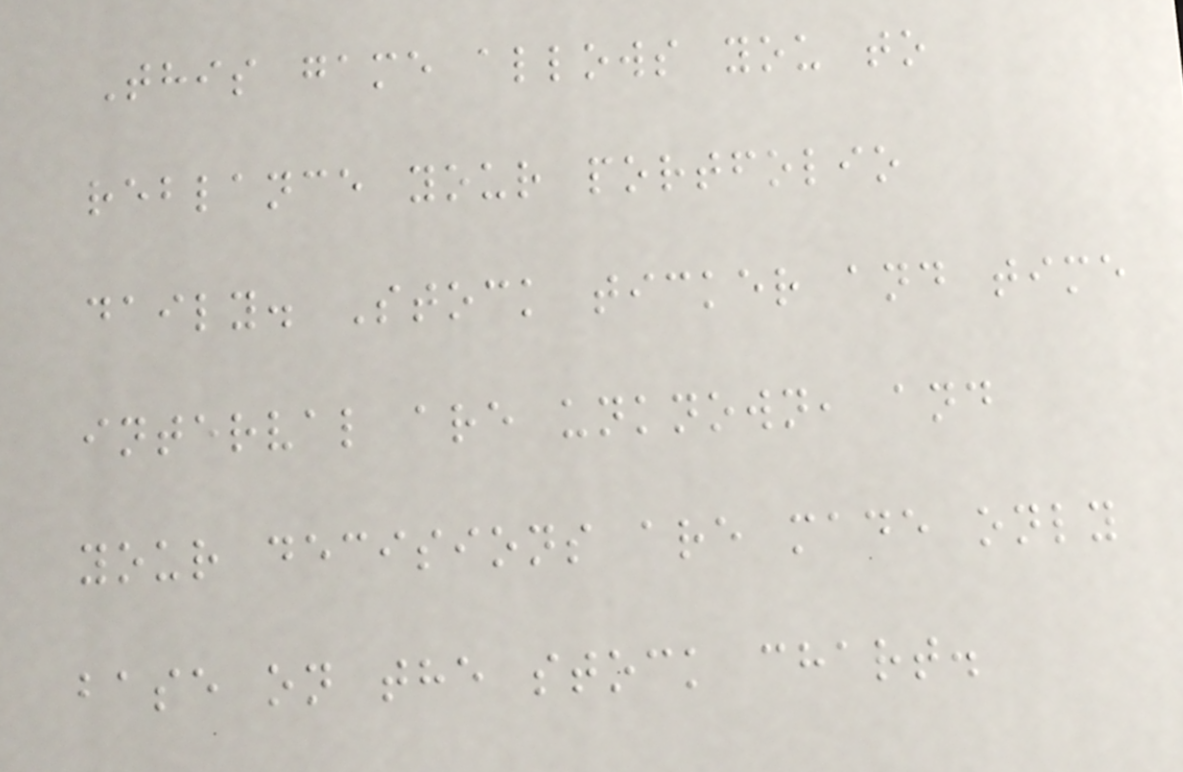This game allows you to
reblance your portfolio
daily. Stock ticker and time
interval are unknown, and
your decisions are made only
base on the stock chart.
